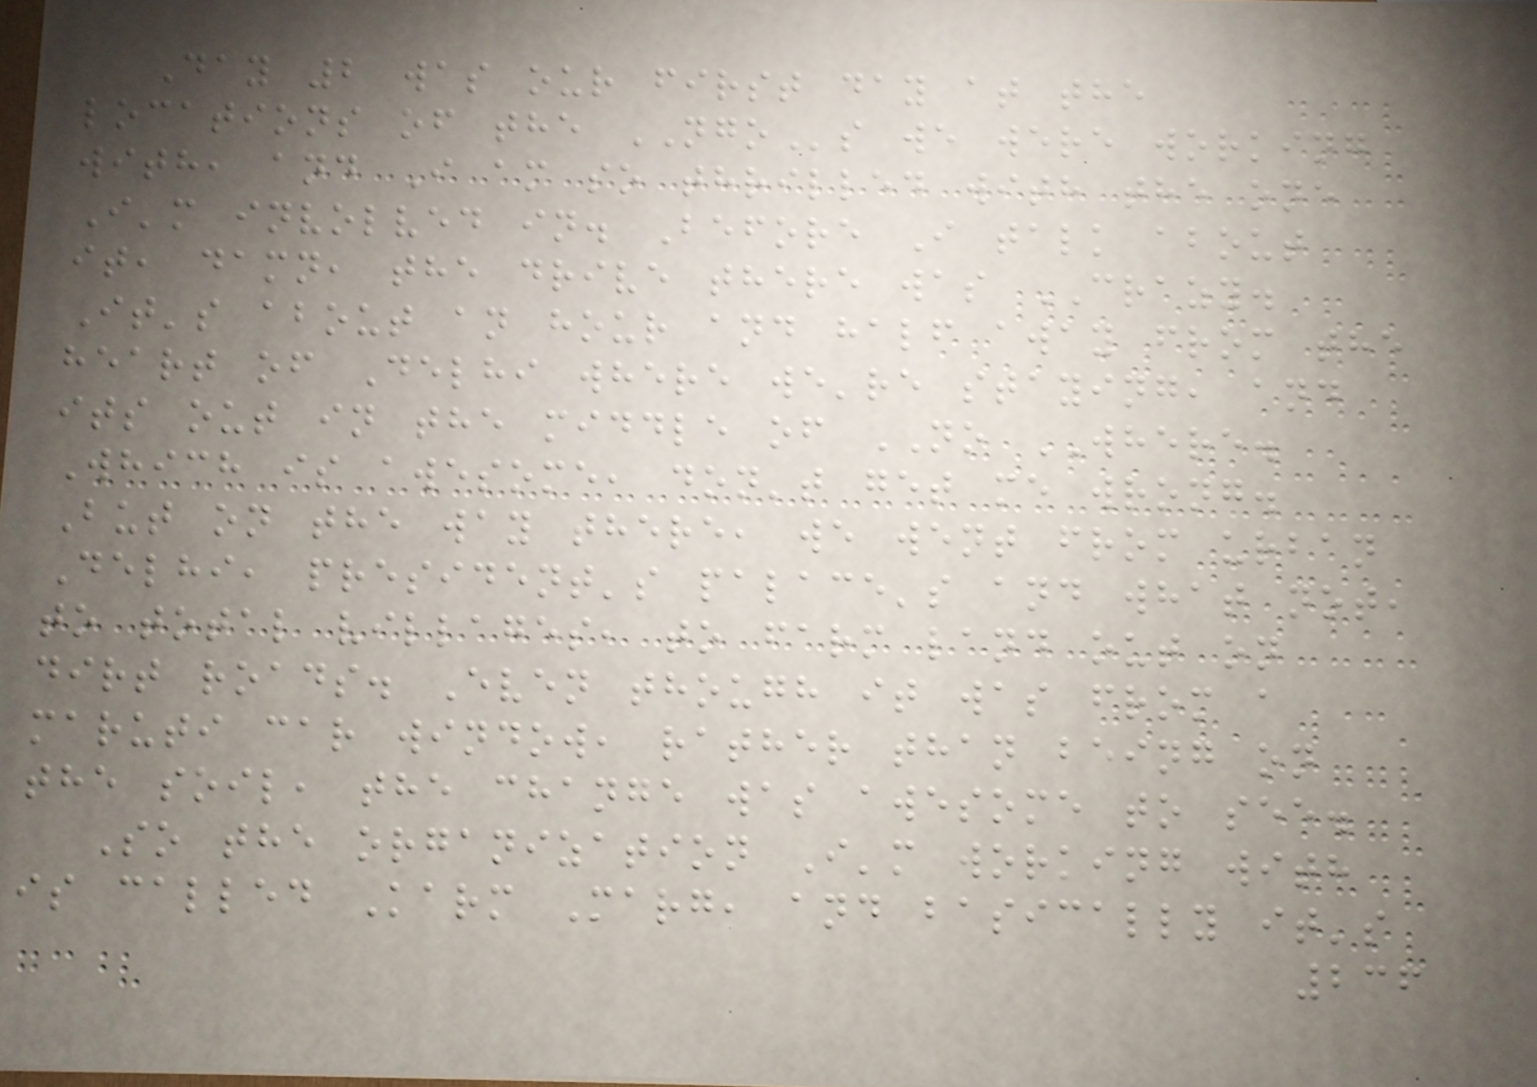Day 2 was our first day at the
locations of the NGOs we were working
with, and I am so thrilled with the one
I'm involved in. Before I talk about
it, damn, the drive there was CRAZY.
It's about an hour and half away from the
heart of Delhi where we're staying, and
its out in the middle of NO WHERE.
Which is awesome, don't get me wrong.
But on the way there, we went from urban
Delhi, president's palace's and what not,
to total villages, to farm land out on
dirt roads. Even though it was from a
maruti car window, rather than being on
the soil, the change was awesome to see.
So the organization I'm working with
is called Karm Marg, and basically it's
236
